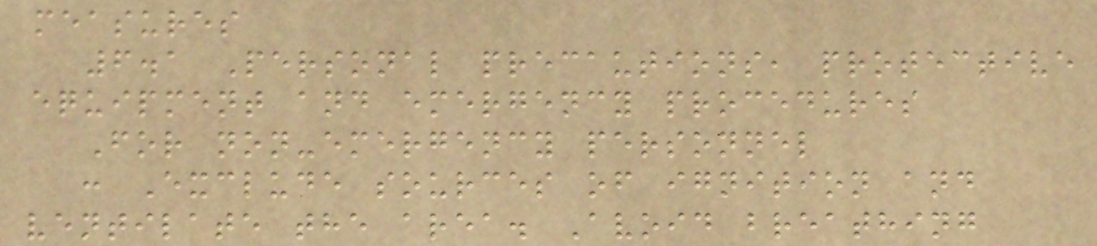measures
6.1 Personal precautions, protective
equipment and emergency procedures
For non-emergency personnel
: Exclude sources of ignition and
ventilate the area. Avoid breathing
